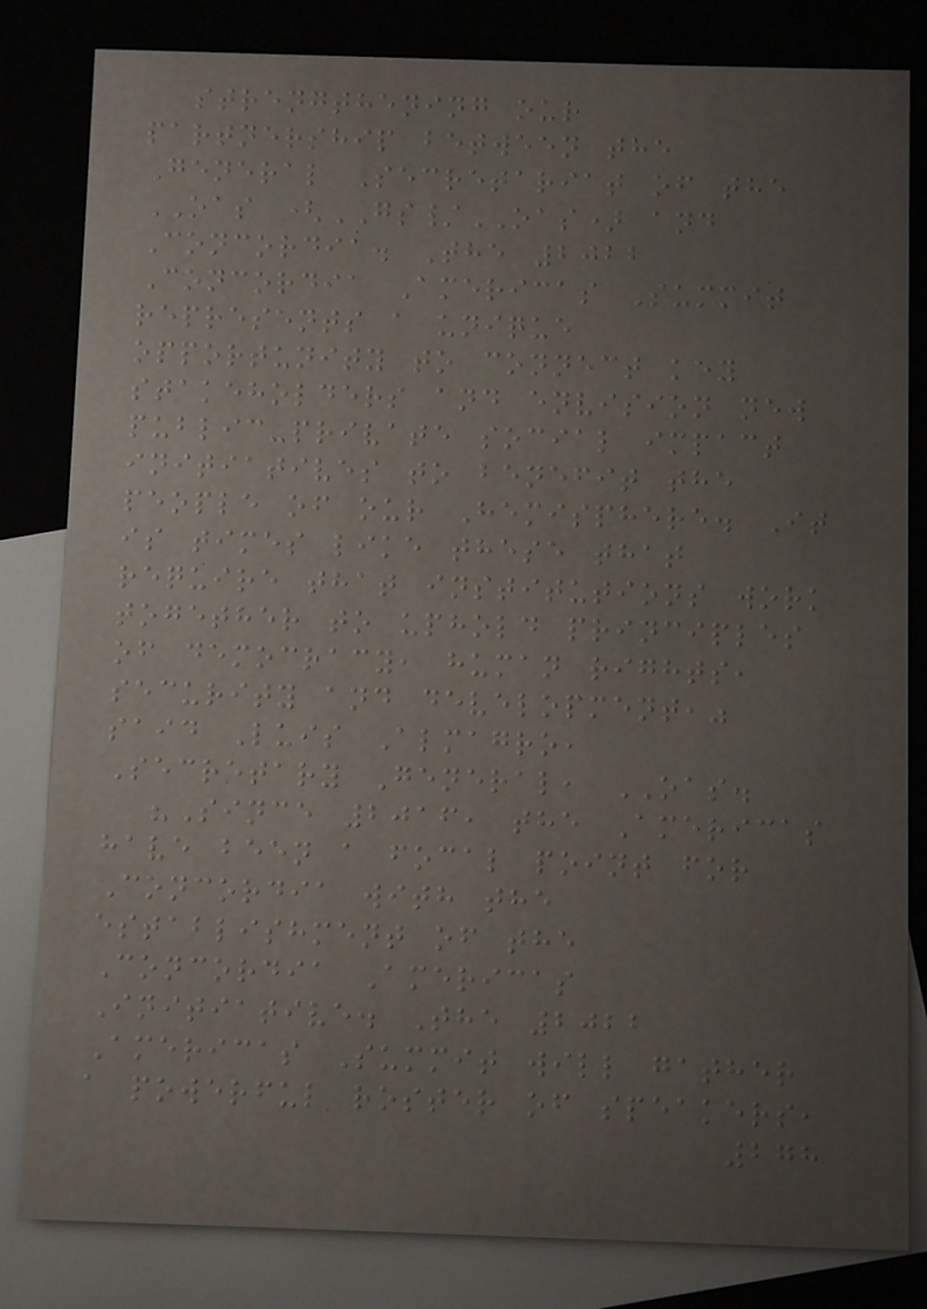strengthening our
partnership between the
General Secretariat of the
OAS (GS/OAS) and
Concordia. The 2022
Concordia Americas Summit
represents a unique
opportunity to connect key
stakeholders and envision new
public-private social impact
initiatives to benefit the
people of our Hemisphere. It
is times like these that
require that institutions work
together to uphold principles
of democracy, human rights,
security and development,"
said Luis Almagro,
Secretary General, OAS.
"Since 2016, the Americas
have been a focal point for
Concordia with the
establishment of the
Concordia Americas
Initiative. The 2022
Americas Summit will gather
a powerful roster of speakers,
278
